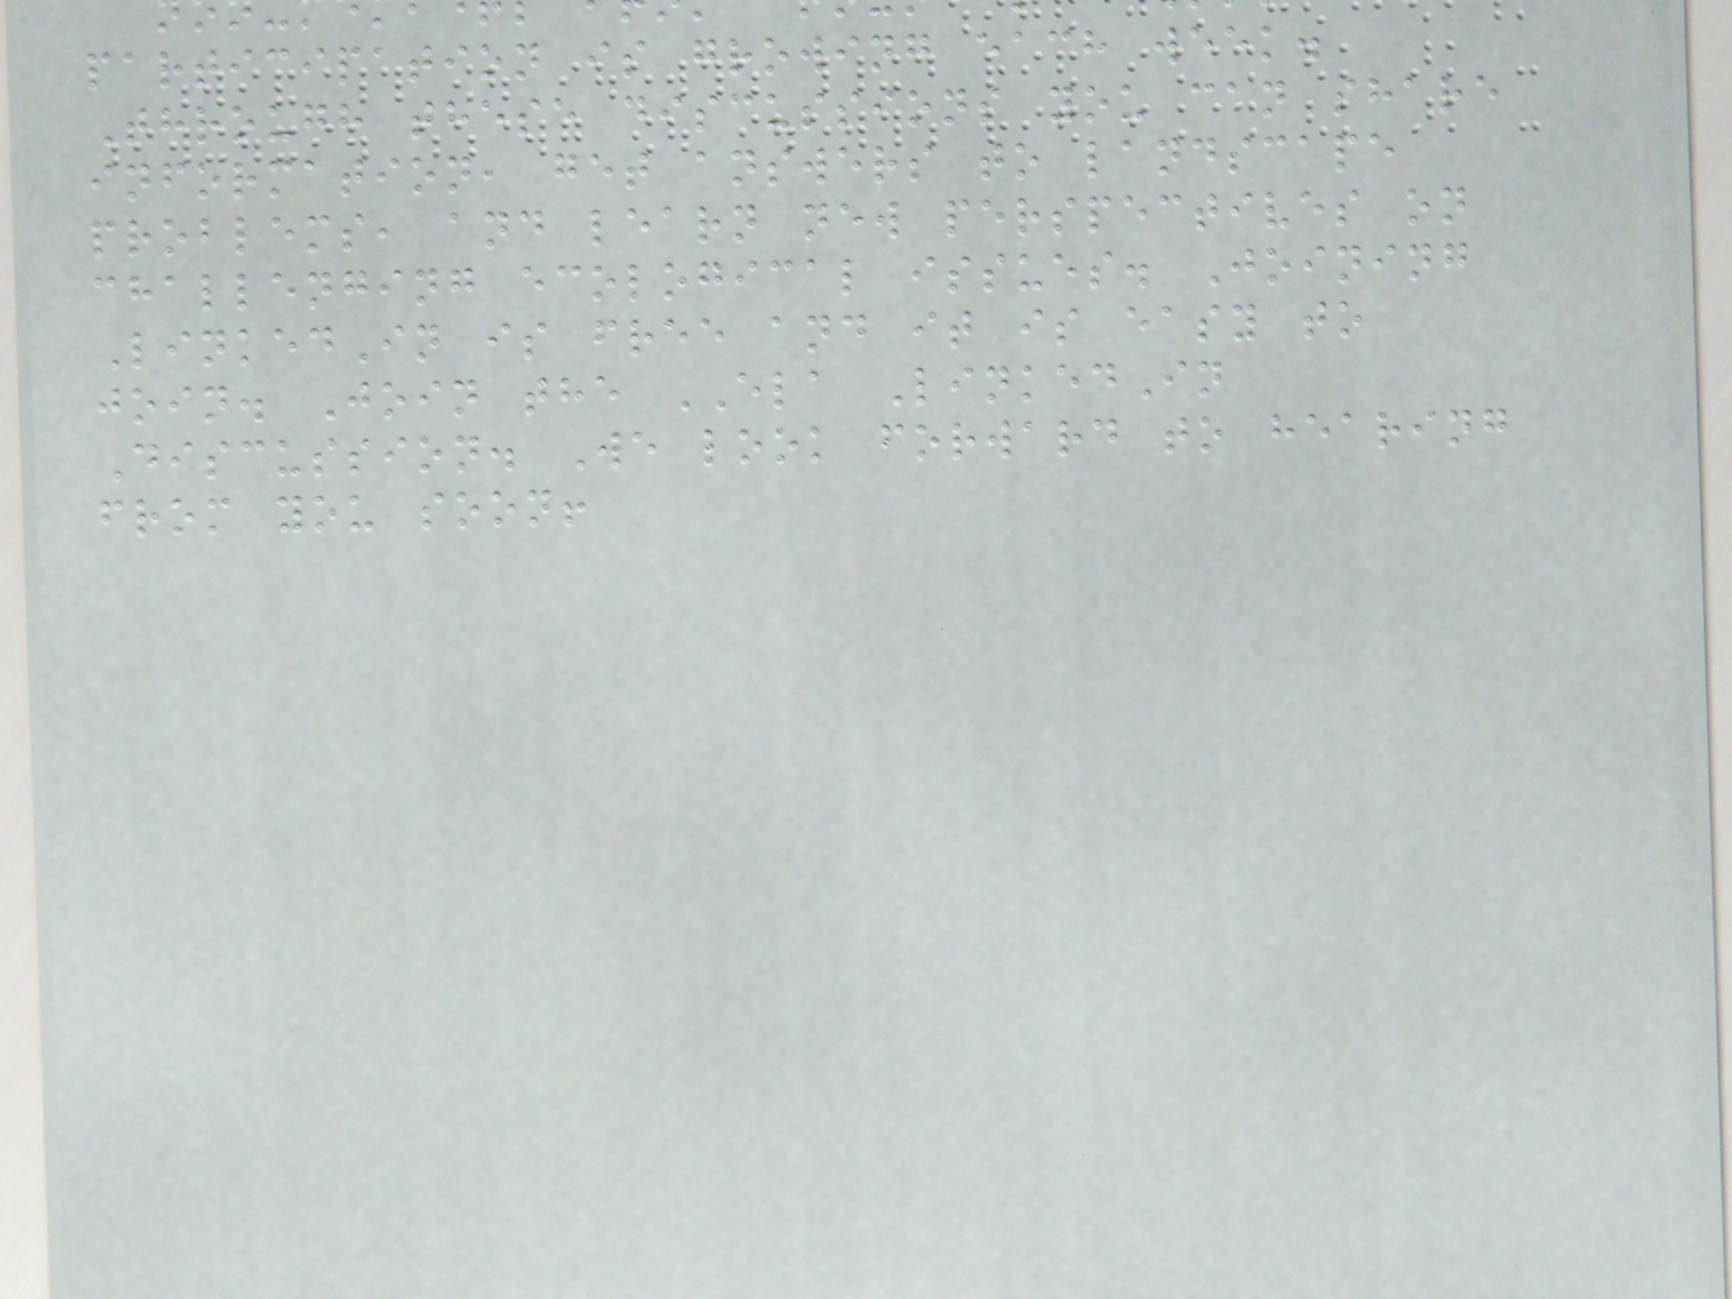participation is growing each week.
Through these discussions you can share
information, get answers to landscape
problems, and learn new perspectives on
challenging ecological issues. Joining
LinkedIn is free and it is easy to
join. Join the ELA LinkedIn
Discussion. We look forward to hearing
from you soon!
